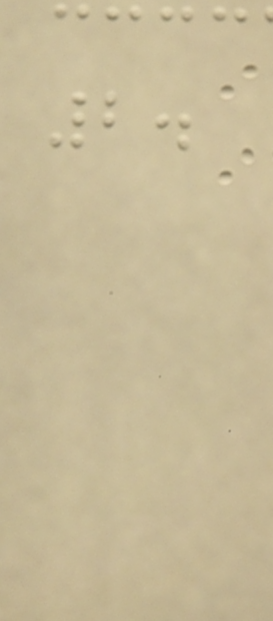2.
